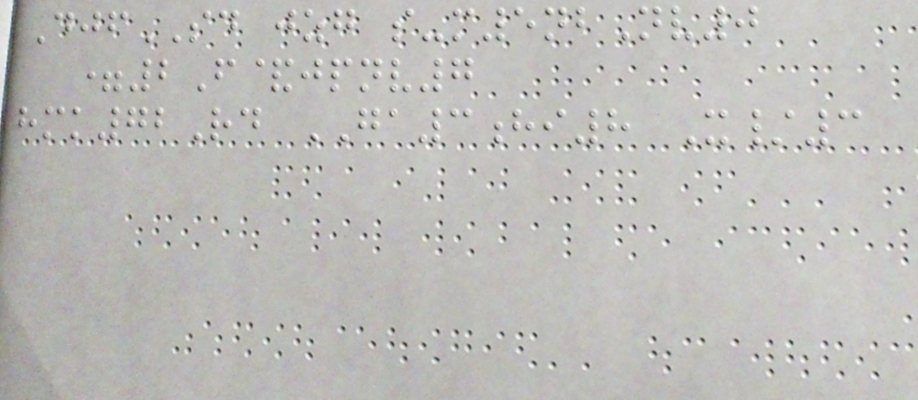DjfSD jzg s-m5nbNv0
=2F&jpnv7
hmk72Rd GA3hi8 X/3
